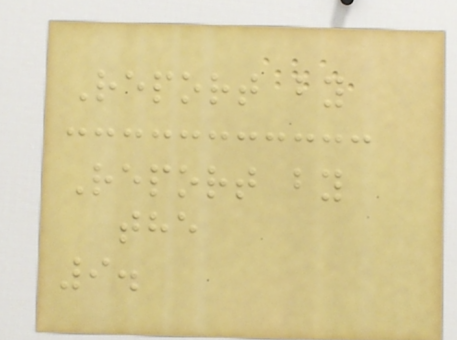Report by
Report by
the
9.
